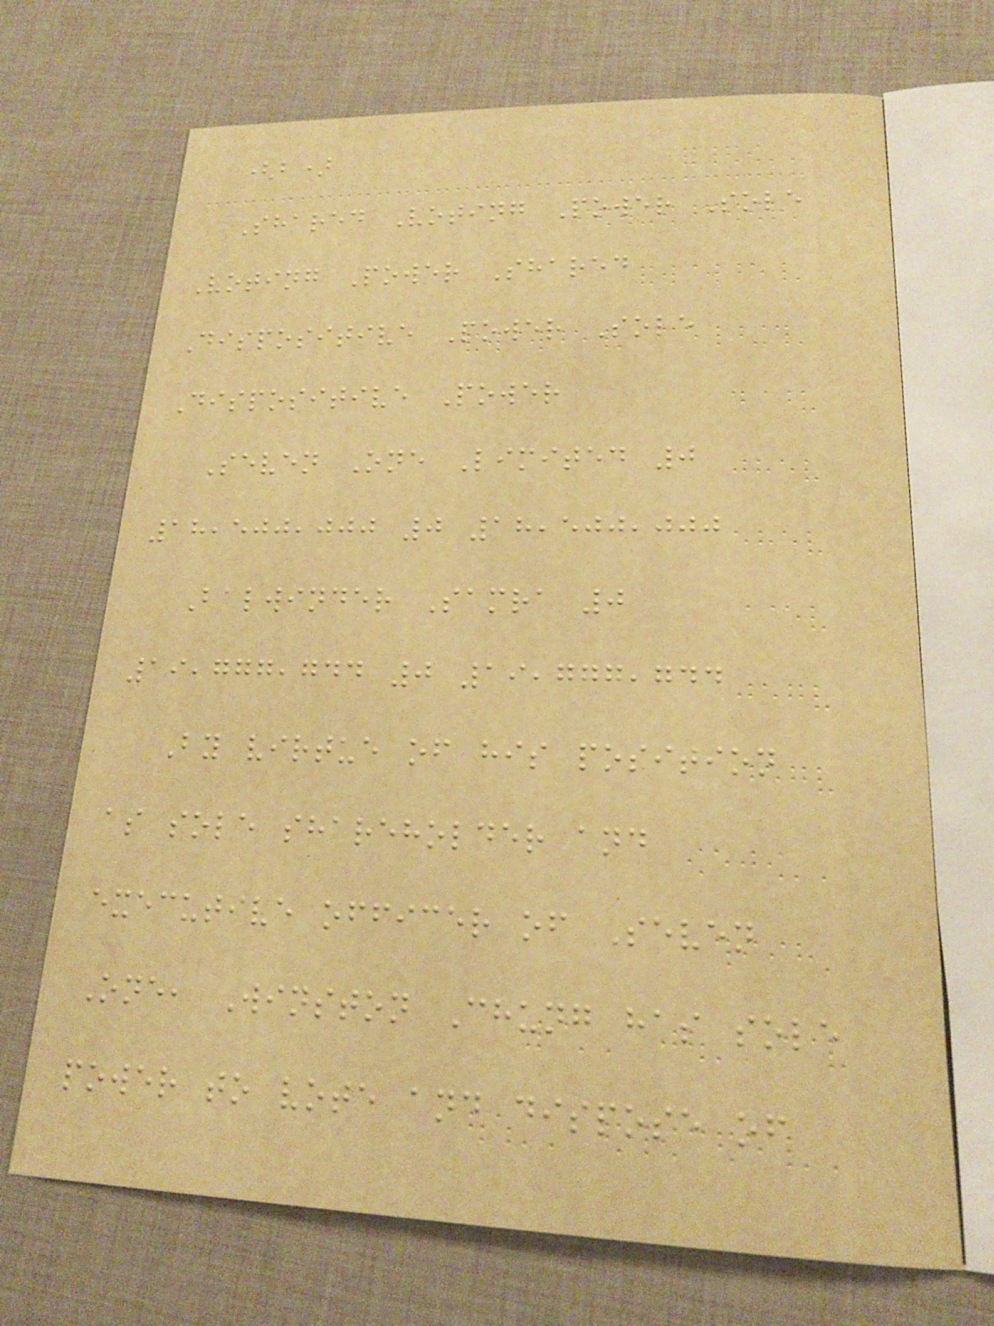(b)
Shared Voting Power Sole
Voting Power Shared
Dispositive Power Sole
Dispositive Power
Seven One Limited 0
18,500,000 0 18,500,000
Balwinder Samra 0
19,777,744 0 19,777,744
By virtue of his position
as sole shareholder and
executive officer of Seven
One, Winston Chung has sole
power to vote and dispose of
